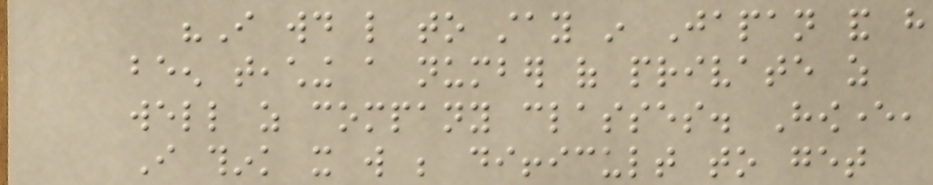"I would like to stay in Japan and have
been teaching a number of private as
well as company classes. However,
I think it will be difficult to get
